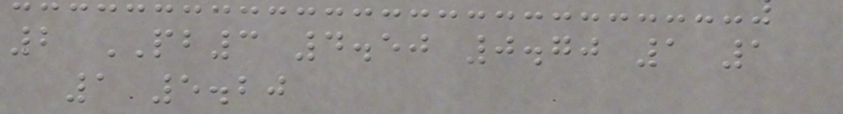2 PB3 4.50 0.70 1 1
1 5.20
